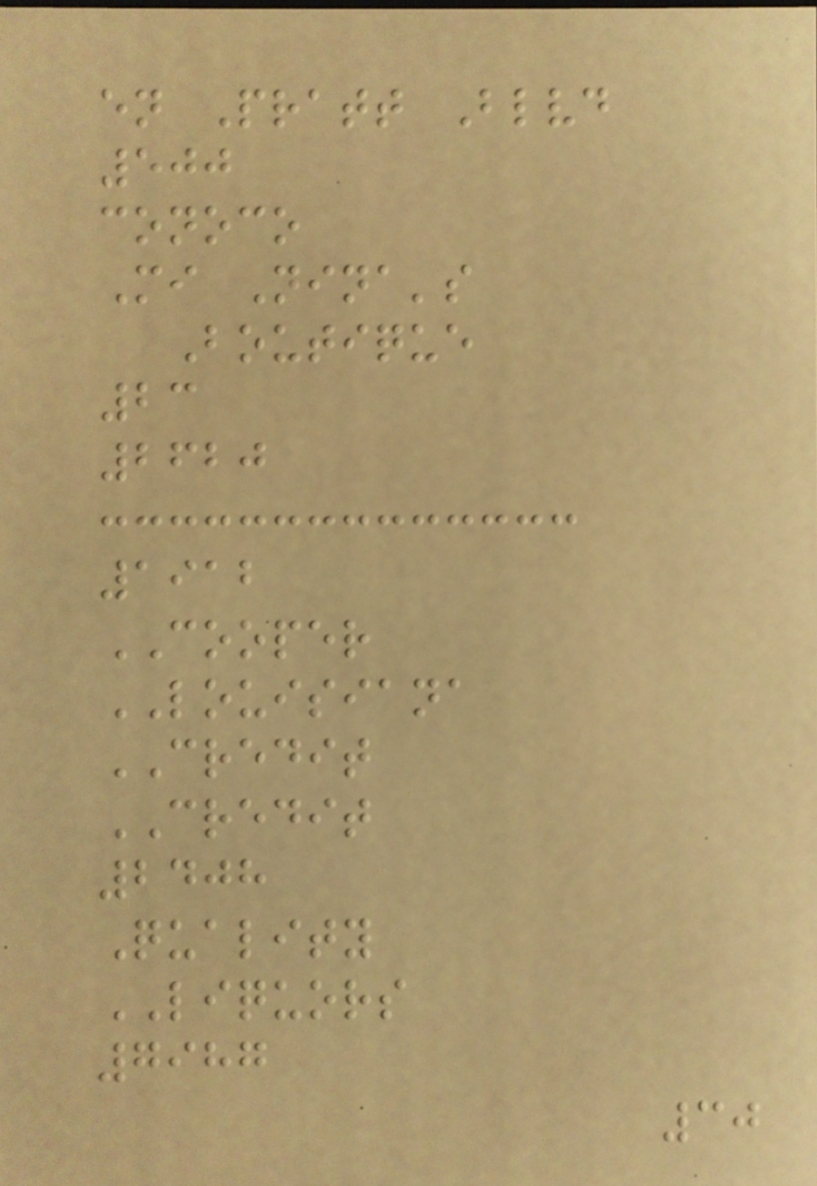en Pratt Blvd
500
conoco
Mi Nina's
Boutique
23
2620
1912
COOPER
LOUISIANA
CREDIT
CREDIT
2408
Quality
LIQUORS
7987
30
